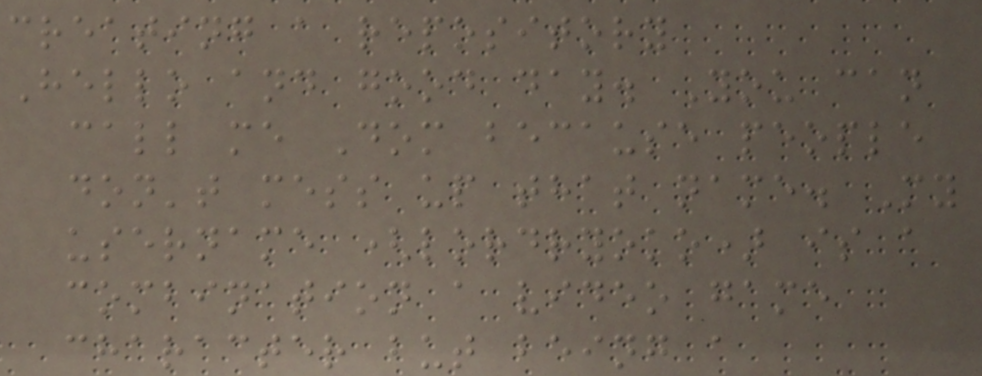creating a repository
Hello and good day. You can
call me Dom because people
don't mess up that name. My
username (lordryoko) is a
combination a video game
character but being a
